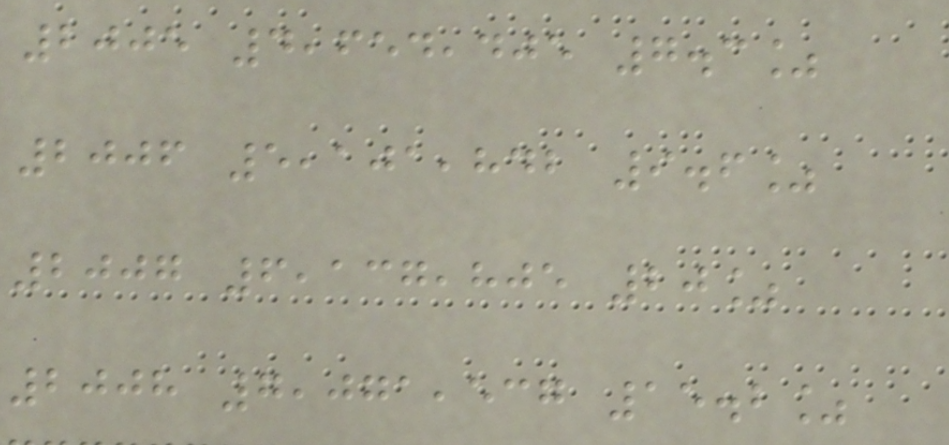2005 4,654,405 7.3%
2006 5,101,842 9.6%
2007 6,137,805 20%
2008 7,071,537 15.2%
